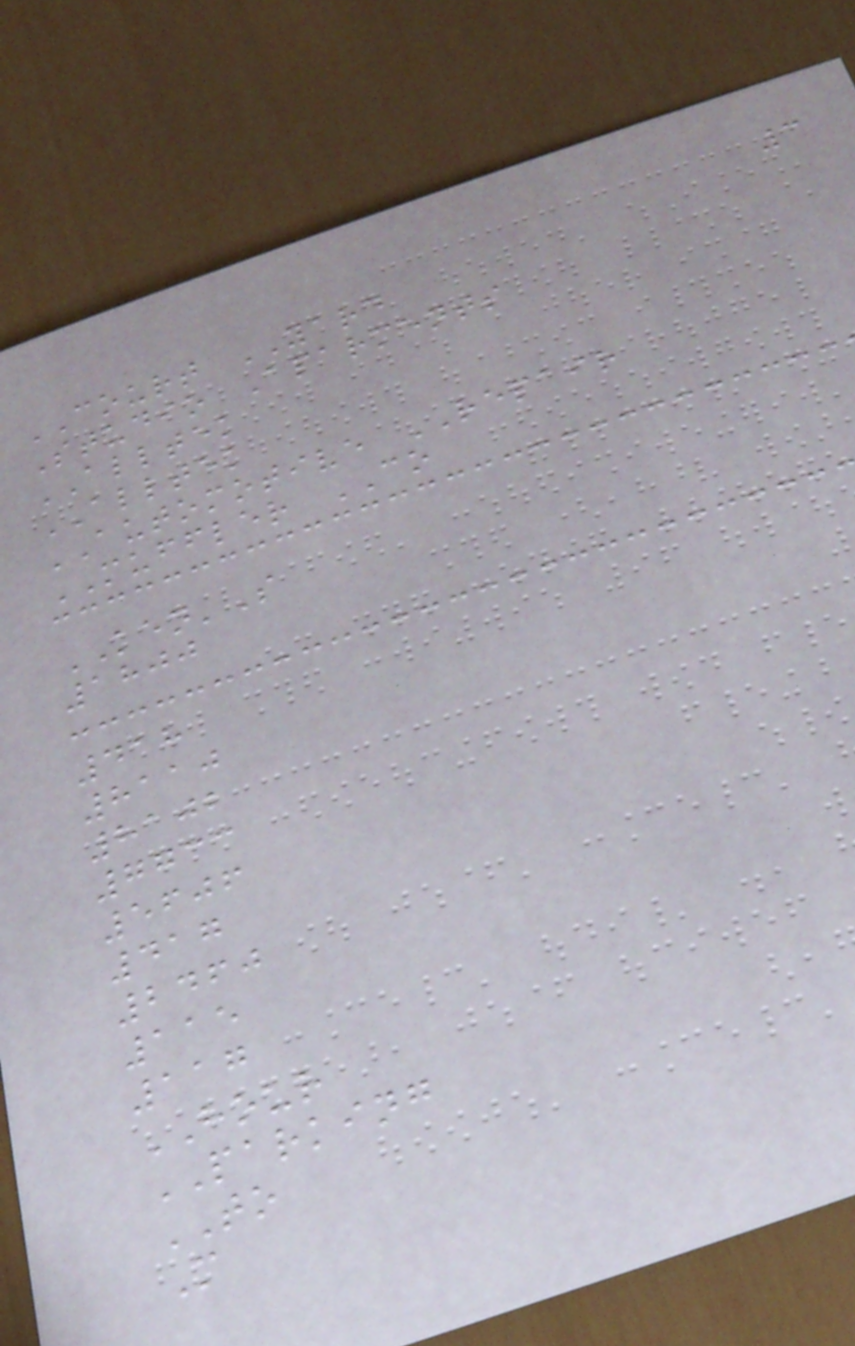3
COURT YARD
Studio Aparments
ALLTEK
ALLTEK
AUTOMOTIVE REPAIR
MUFFLER CO
KEN'S
1800
418
8110
8102
7733
5606
417
2460
115
117
HOUR
PARKING
TO
M
